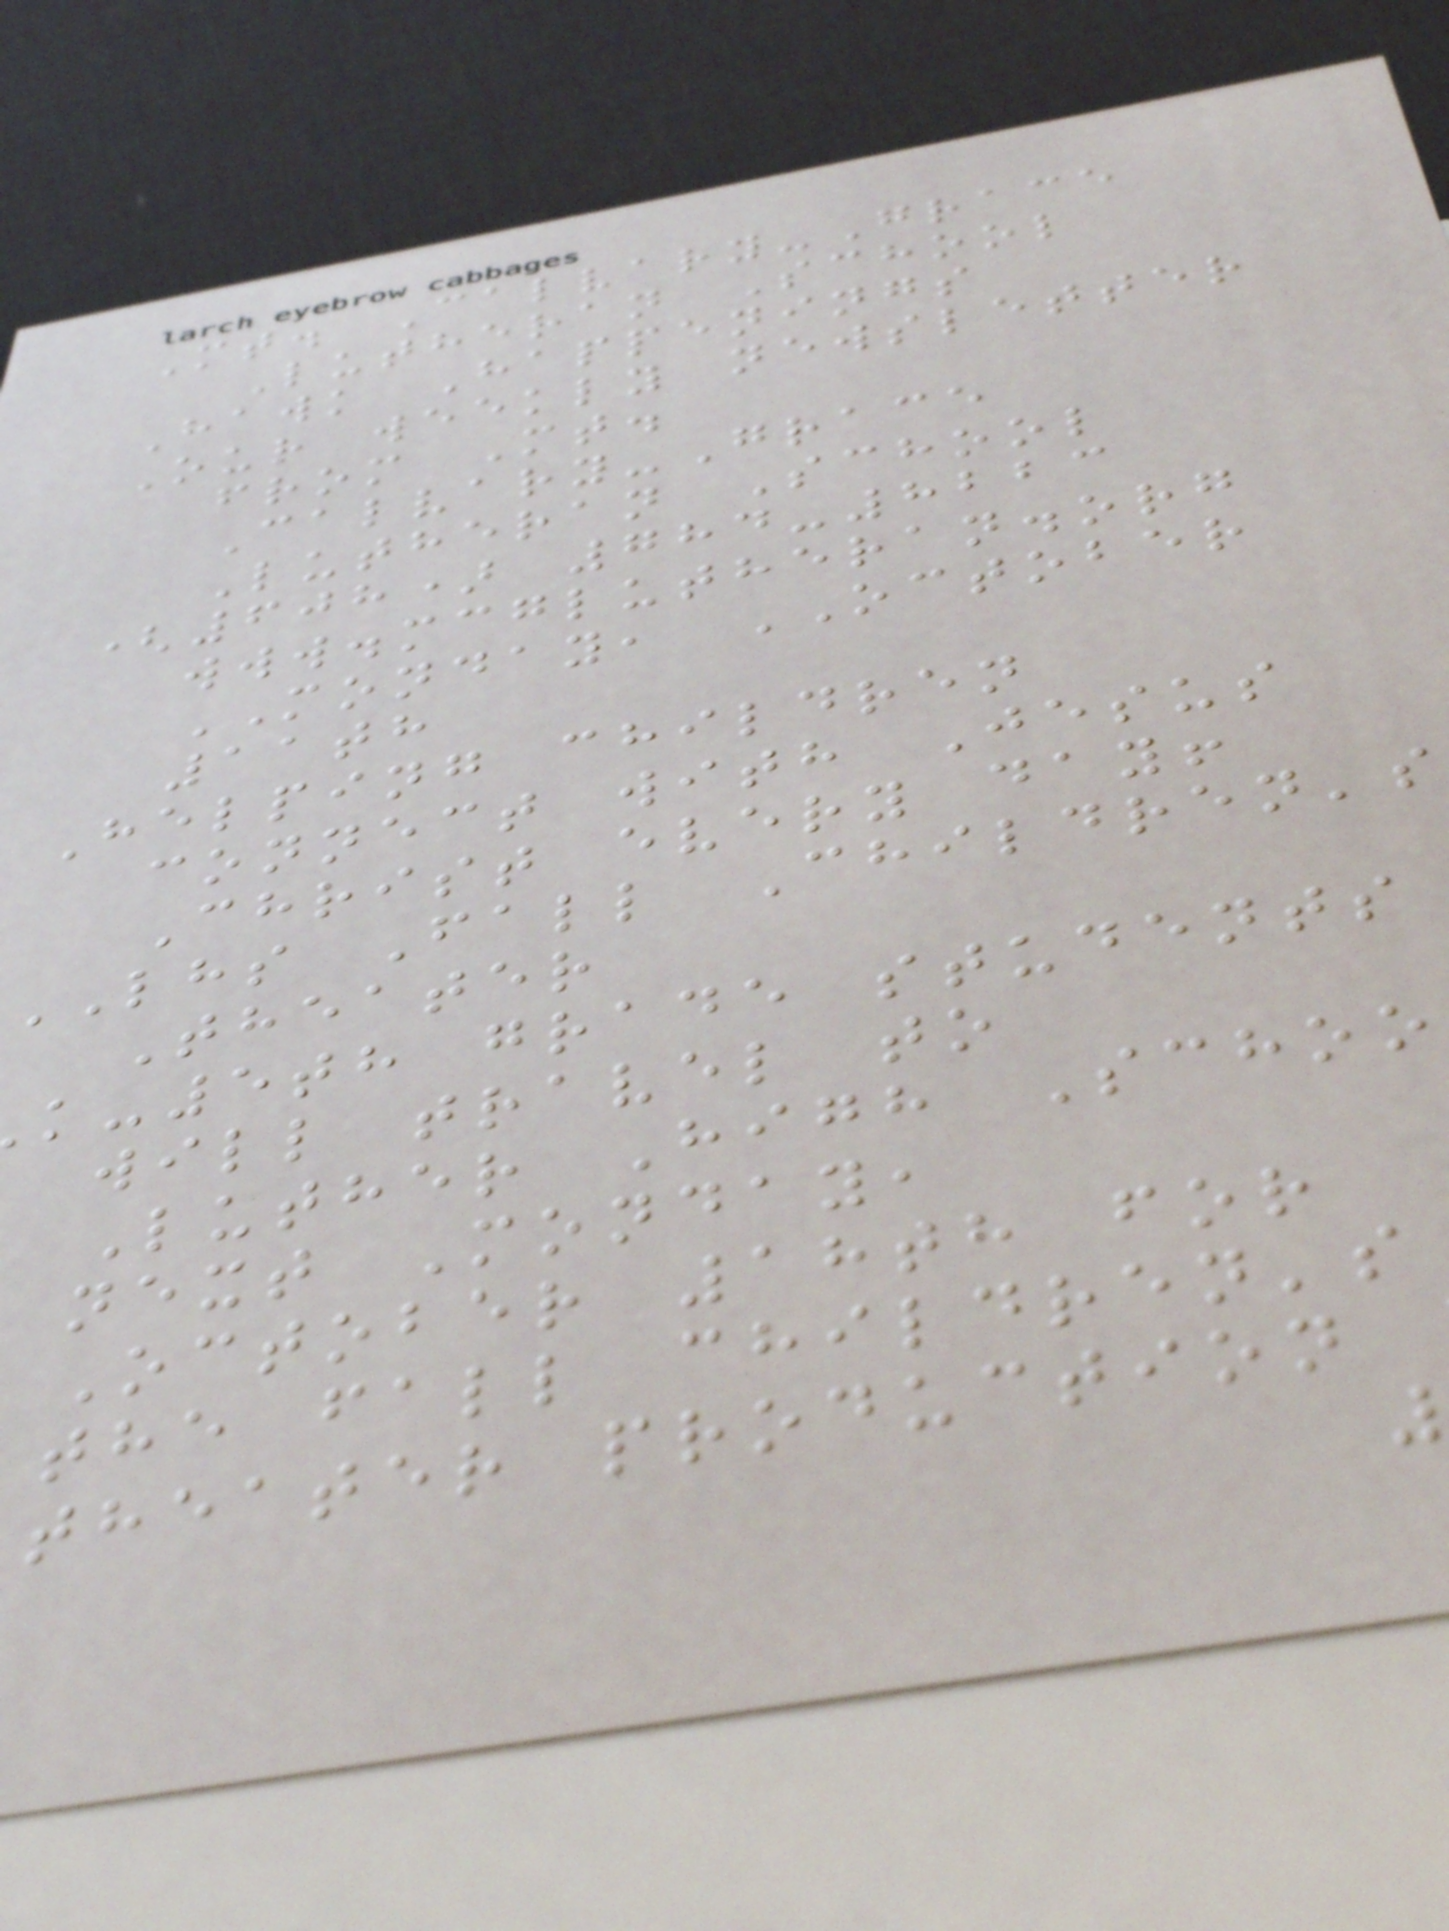Mt. Calvary-Grace
Lutheran School
Hawk Happenings
Our weekly newsletter
from Mt.
Calvary-Grace
Lutheran School
(608) 784-8223
www.mcglutheran.org
MONDAY, OCTOBER
11th
Helping children
connect with Jesus
Christ every day!
LHS Fall Children's
Theater
k-5th grade students
will travel to
Luther High Schoo
next Monday,
October 18th for
the fall children's
theater production
